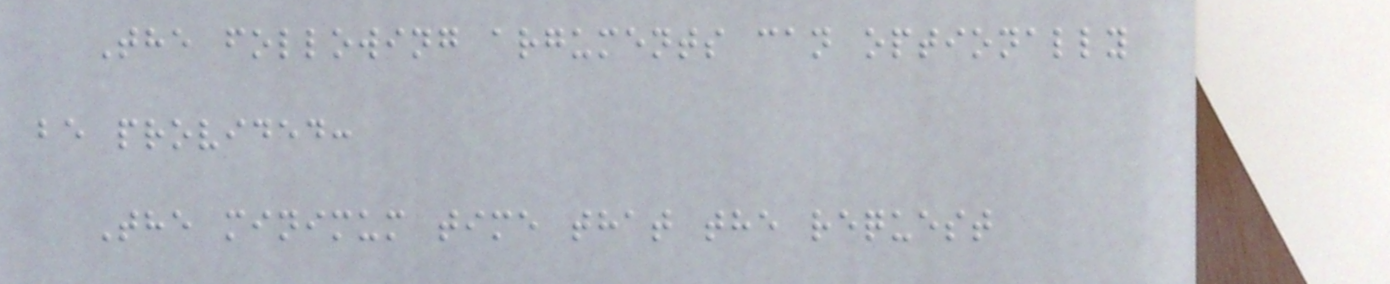The following arguments can optionally
be provided:
The minimum time that the request
